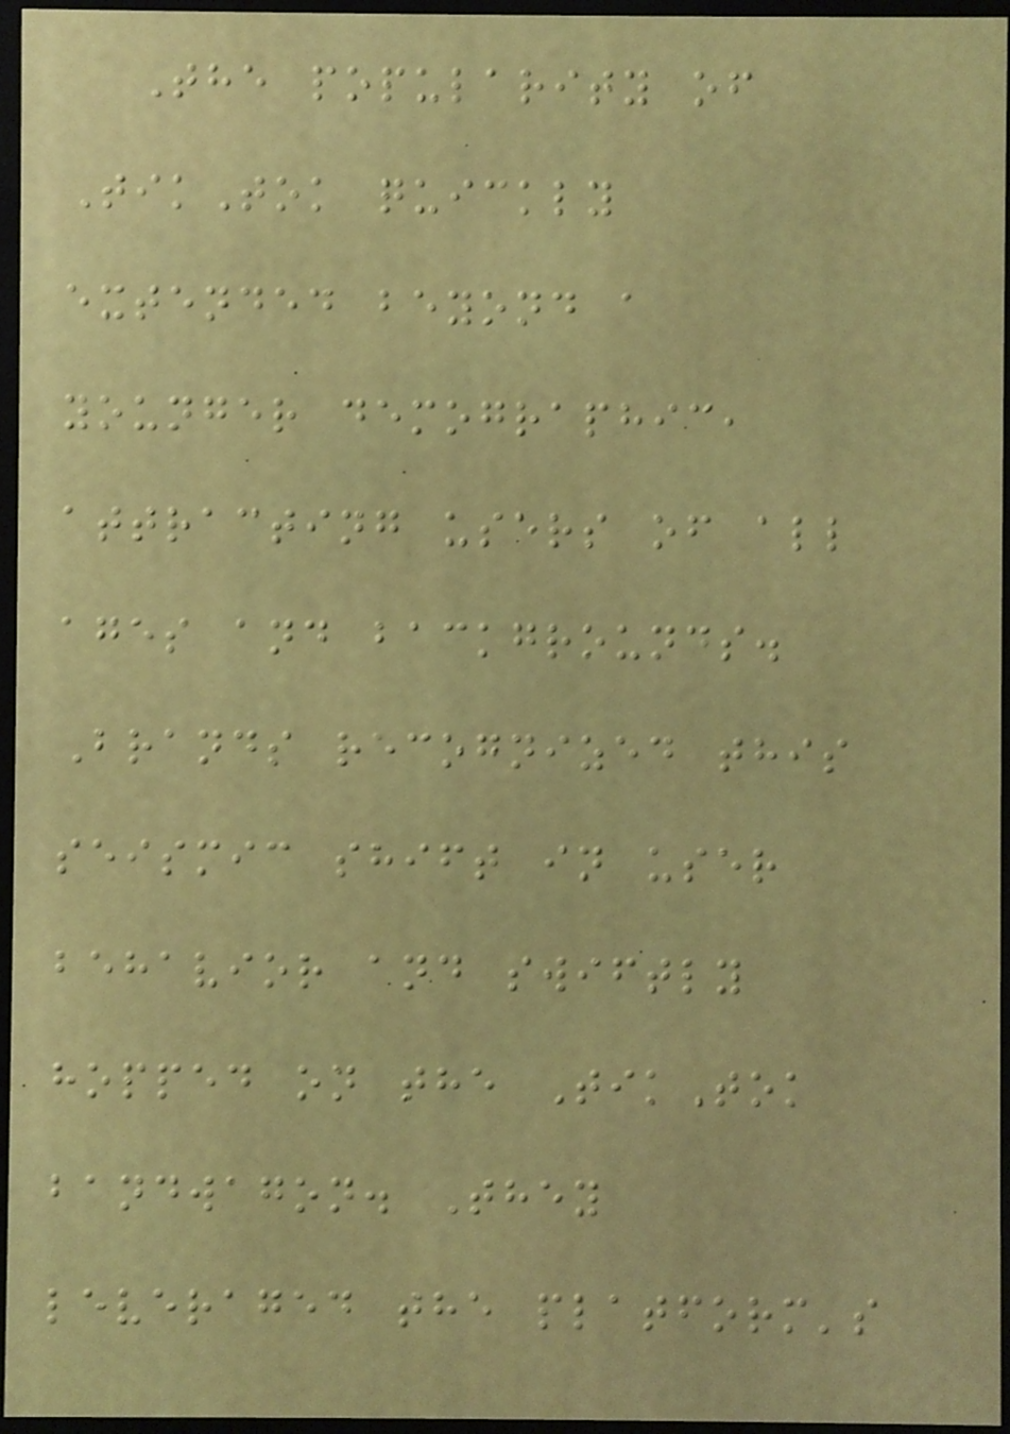The popularity of
TikTok quickly
extended beyond a
younger demographic,
attracting users of all
ages and backgrounds.
Brands recognized this
seismic shift in user
behavior and swiftly
hopped on the TikTok
bandwagon. They
leveraged the platform's
